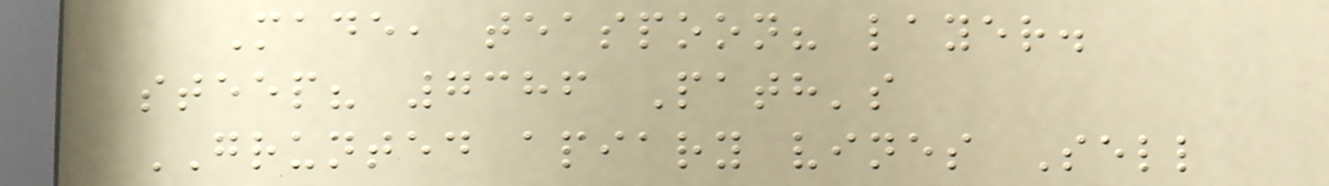Made, teaspoon? layer.
steep? 7386 Path's
GRUNTED apiary vines Sell
